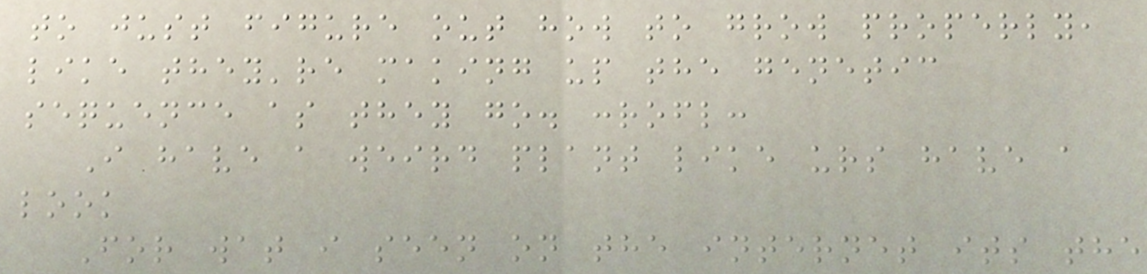to just figure out how to grow properly,
like they're making up the genetic
sequence as they go. :rofl:
I have a weird plant like urs have a
look
For wat i seen on the internet its the
